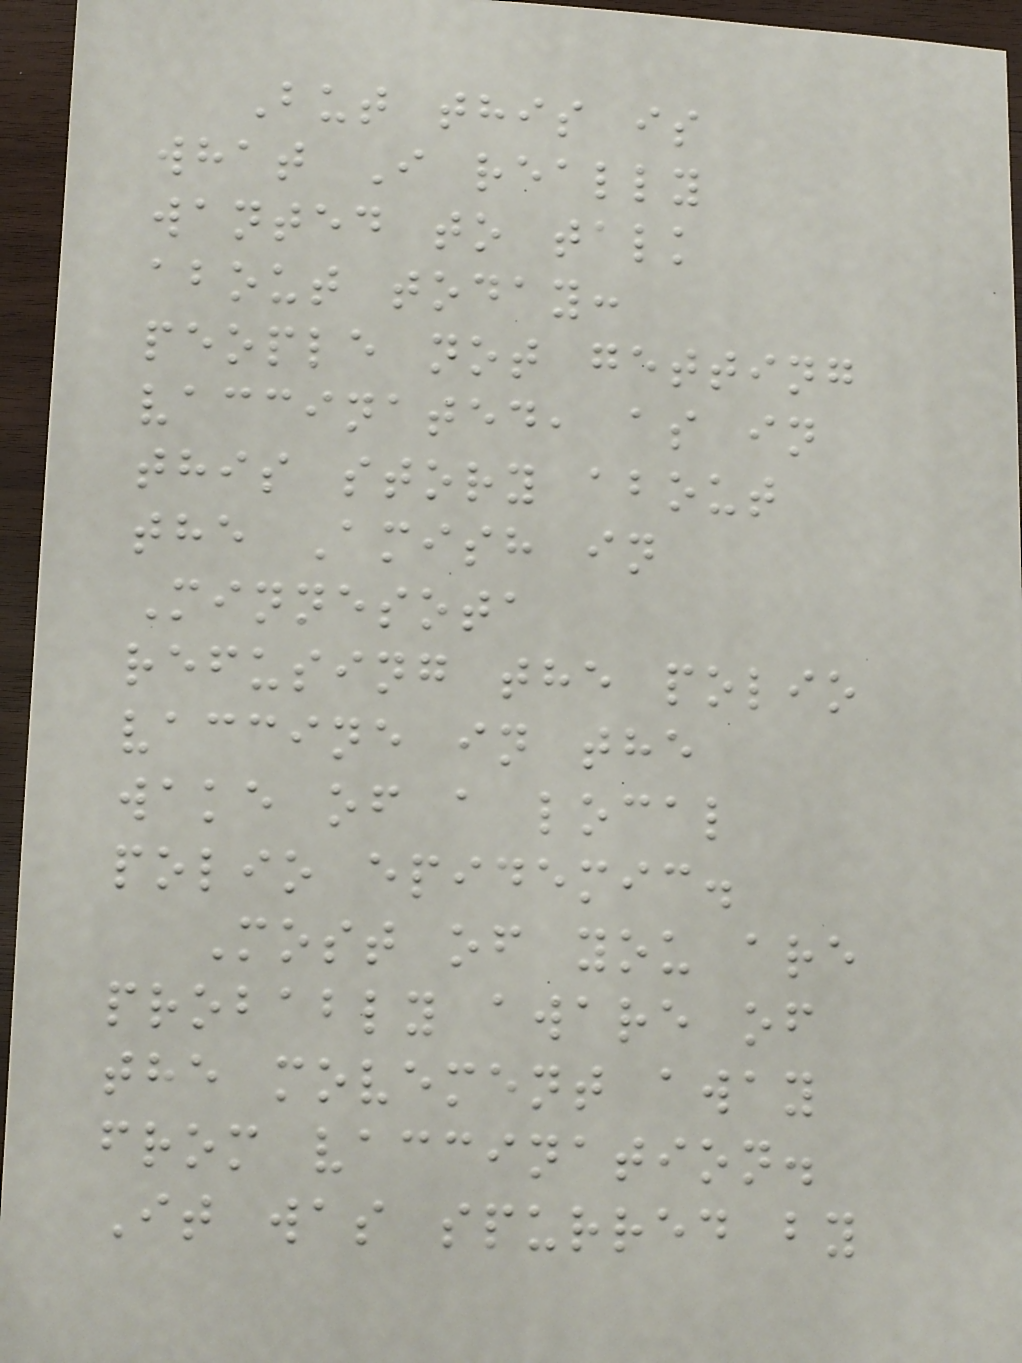But this is
what I really
wanted to talk
about today:
people not getting
vaccinated, as in
this story about
the Amish in
Minnesota
refusing the polio
vaccine in the
wake of a local
polio epidemic.
Most of you are
probably aware of
the movement away
from vaccination.
It was spurred by
